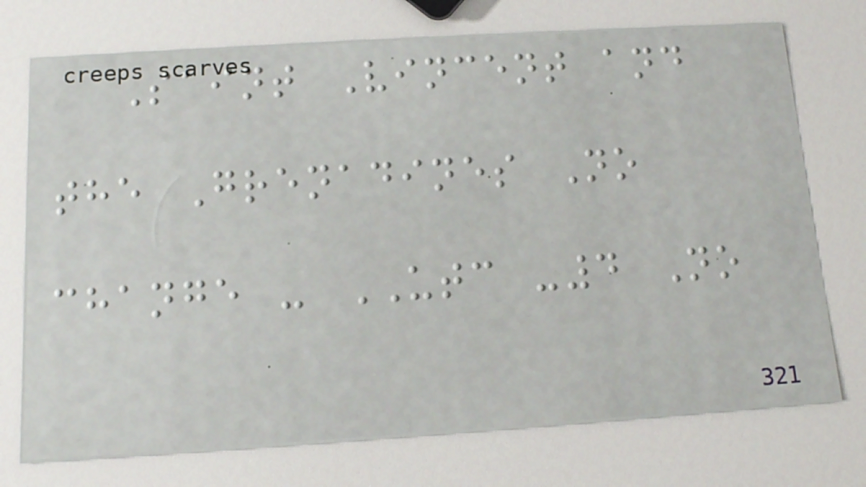Saint Vincent and
the Grenadines No
change - UTC -4 No
